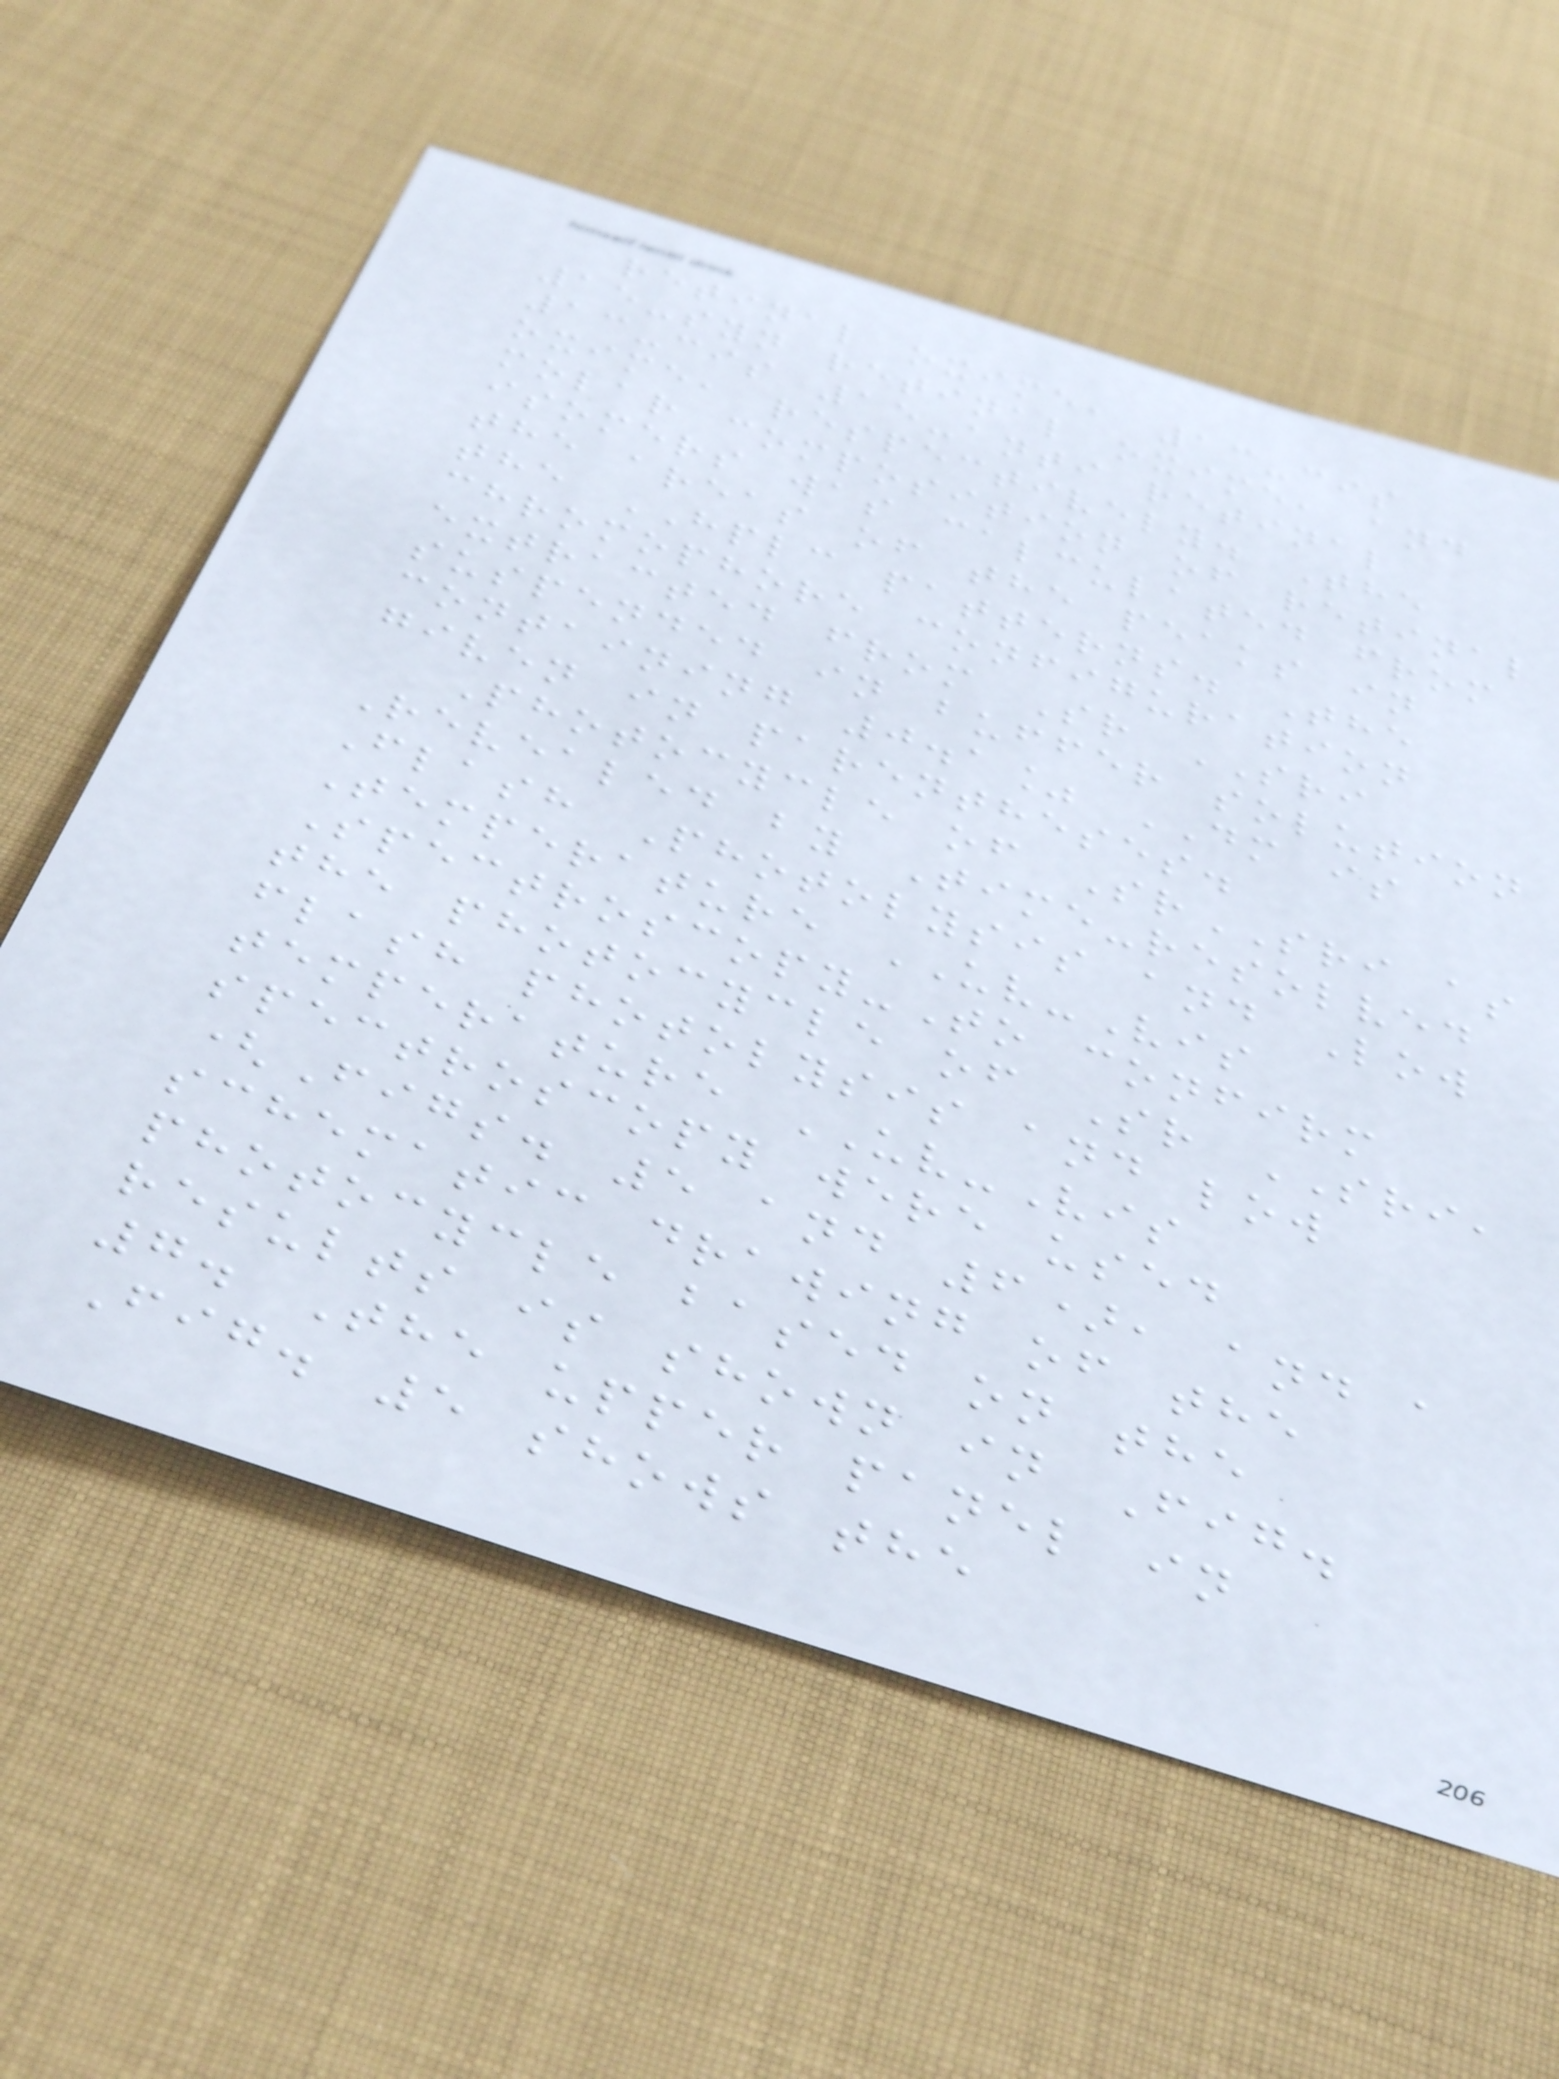retinal oxime, 13-cis
15-syn retinal oxime, and
13-cis 15-anti retinal
oxime, respectively. The
molar composition of retinal
isomers was calculated from
the areas of the peaks in
the HPLC patterns. The
chromophore configuration
extracted from Sr SRI
suspended in buffer solution
containing 0.1% DM is
given in parentheses.
Photocycle of SrSRI as
Revealed by Time-resolved
Flash Photolysis and Low
Temperature UV-Vis
Spectroscopy-To confirm
the photocycle of Sr SRI,
flash photolysis and low
temperature UV-Vis
spectroscopy were used
(Figs. 5 and 6), and a
schematic drawing of the
photocycle based on the
results is shown in Fig.
7. The upper panel in
Fig. 5 shows the
